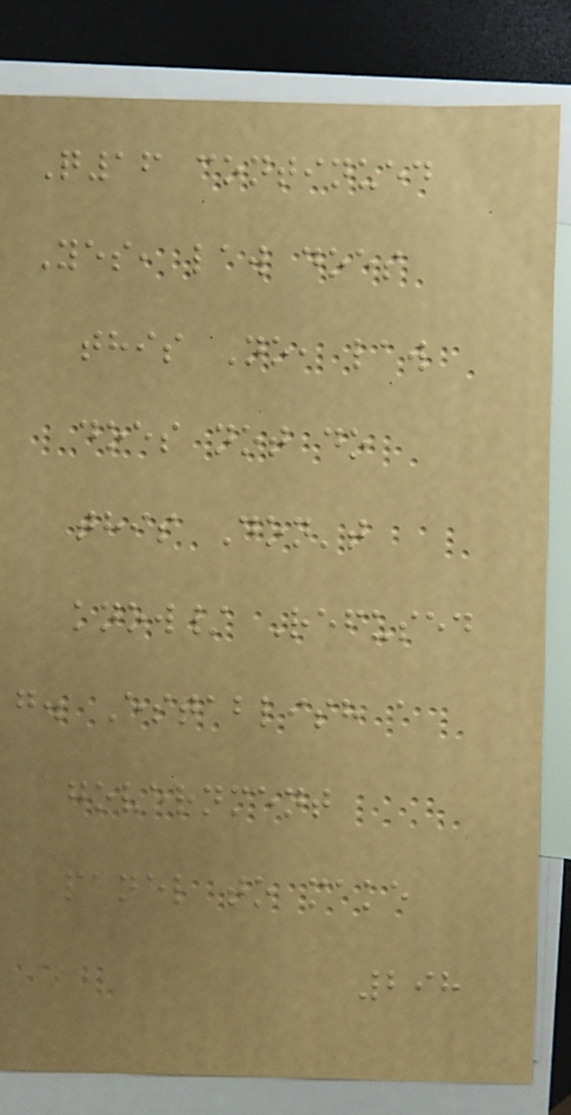Q16 continued
Yes, law does
this No, law
does not do
this Don't
know/ Refused
g. Establish a
government
panel to make
298
